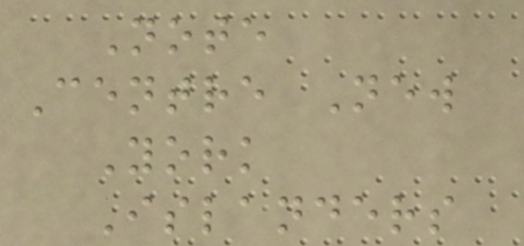Note
Centre New
York
Islanders
